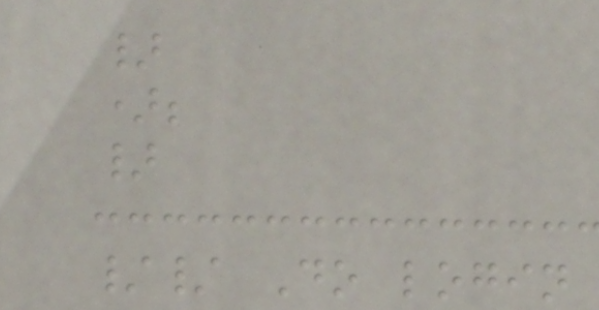}
);
}
// Do login
